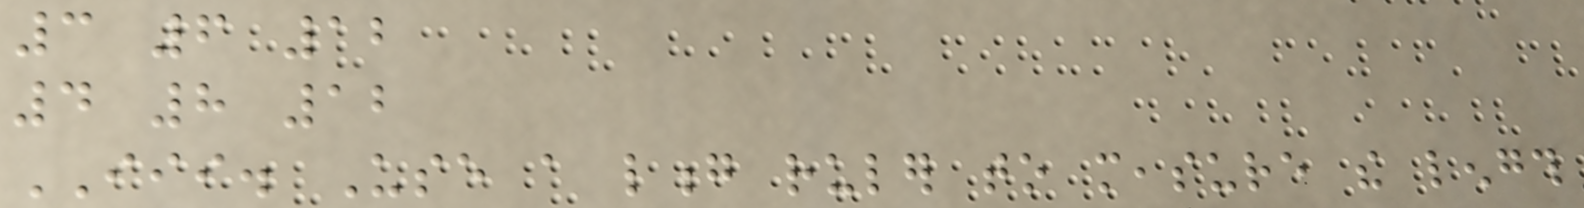3 6 12
4 8 12
III. Use a long ruler to measure the length
